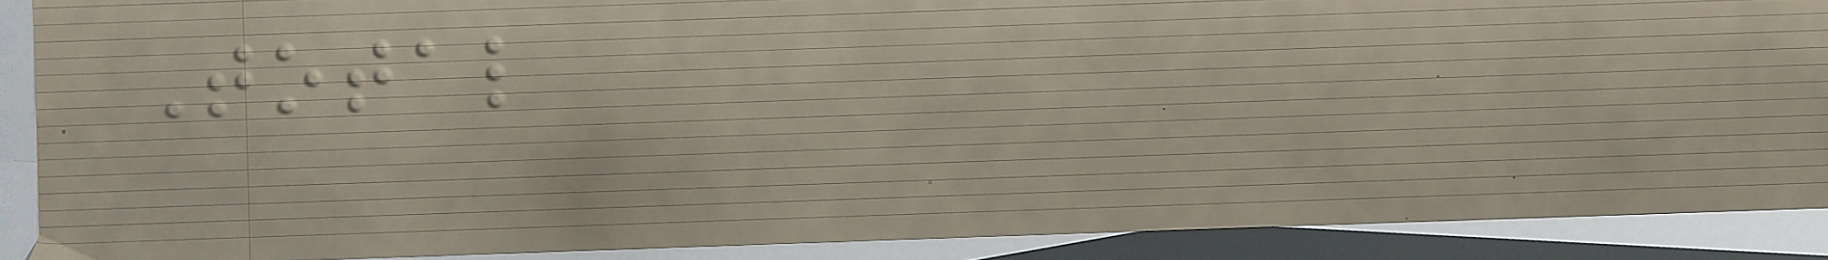Total
